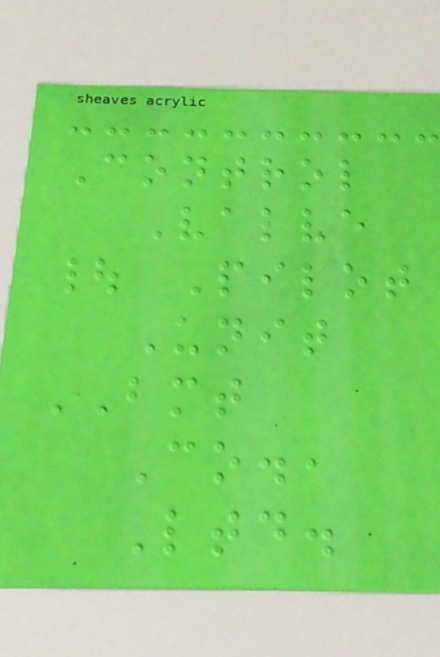Control
Valve
| Pilot
Unit
BMT
Co.,
Ltd.
